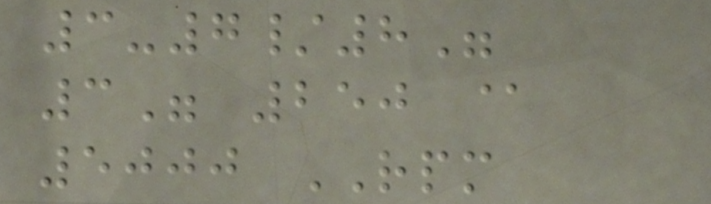3-7/8"
3" 250 @
5000 RPM
